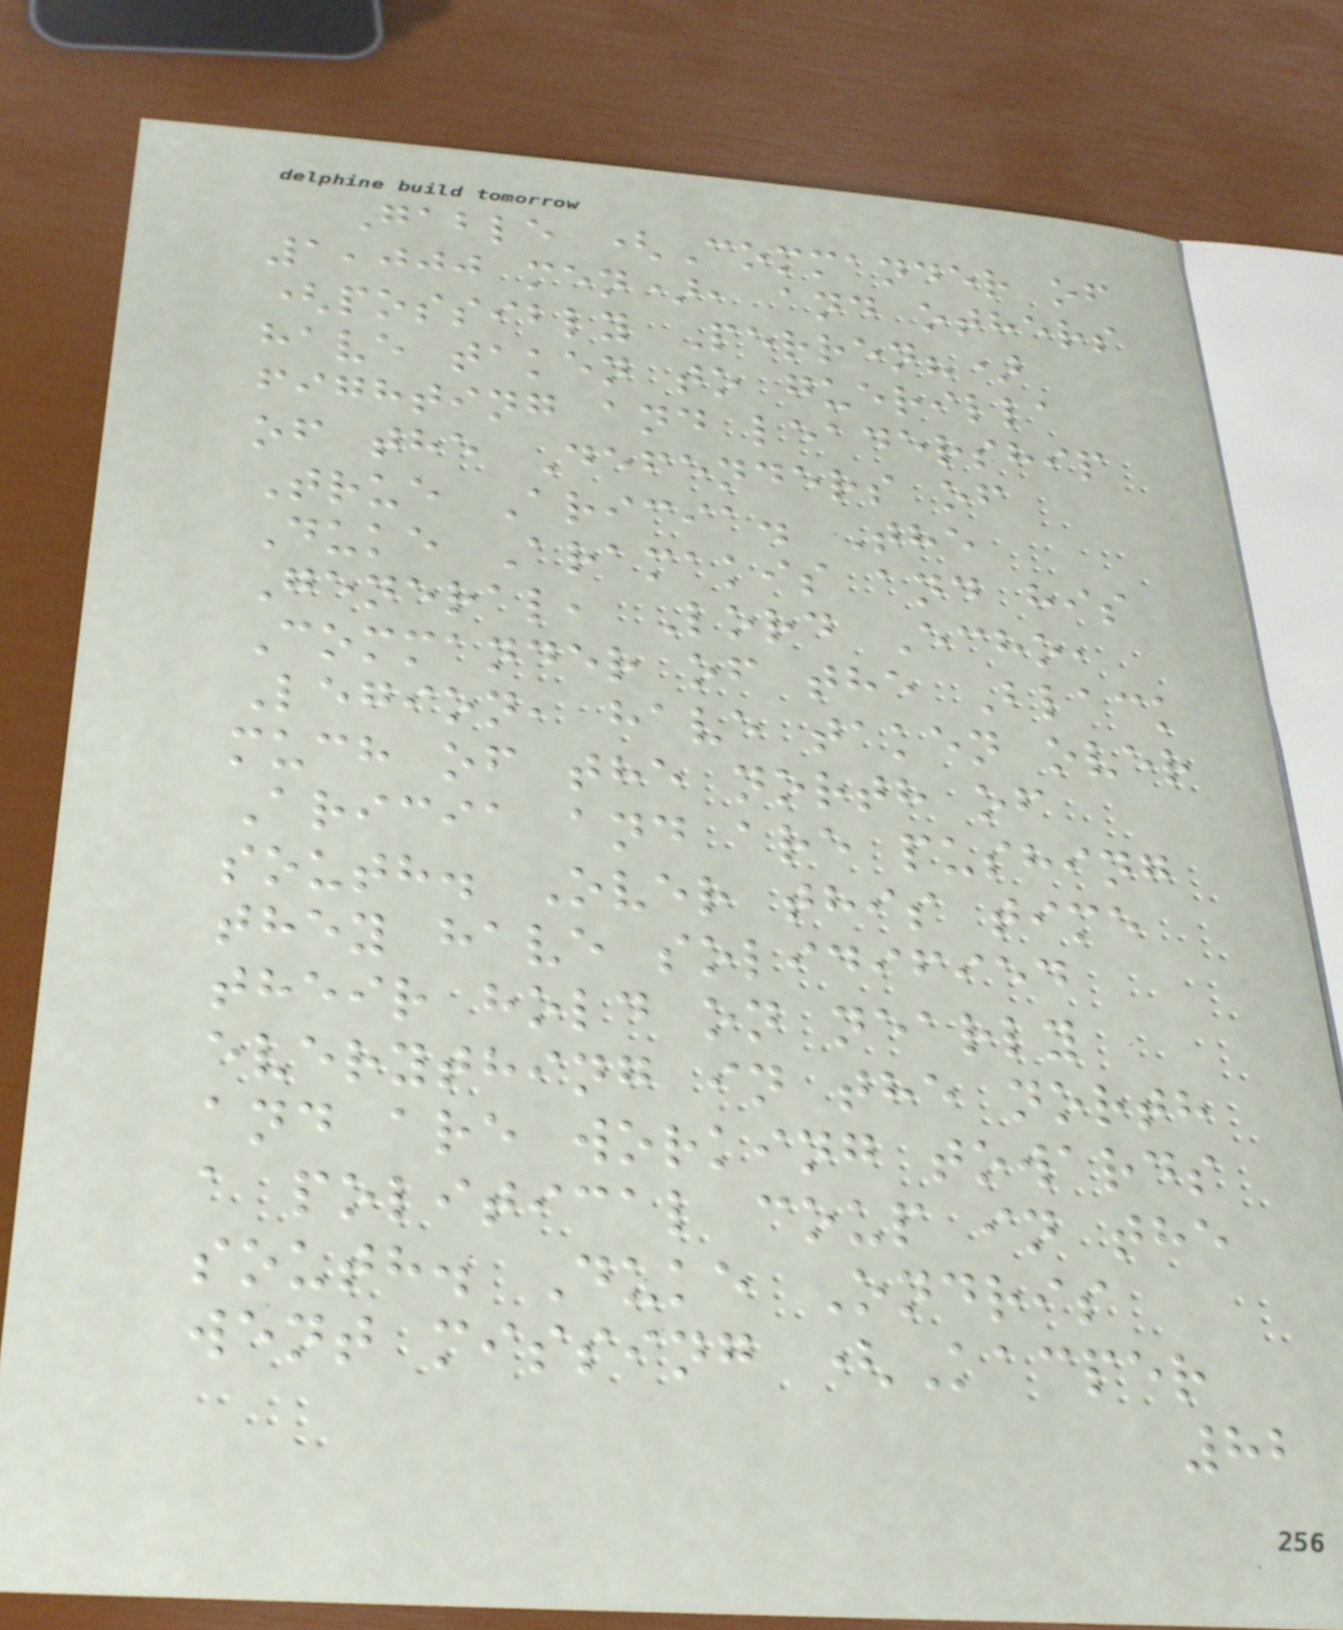Gable (Commander of
1,000 men), and others
(possibly Perren?)
have taken to guerilla
fighting and leadership
of the Defenders of
True Aricia. The
Duke Aramakis and his
General, Lord Echo,
Commander of the Black
Legion, have taken over
much of the north of
Aricia and are pushing
south. Over this time
they have solidified
their hold on nearly
everything in the north
and are working towards
a political coup in the
south. Duke Ondris
went missing (Kacper
82
